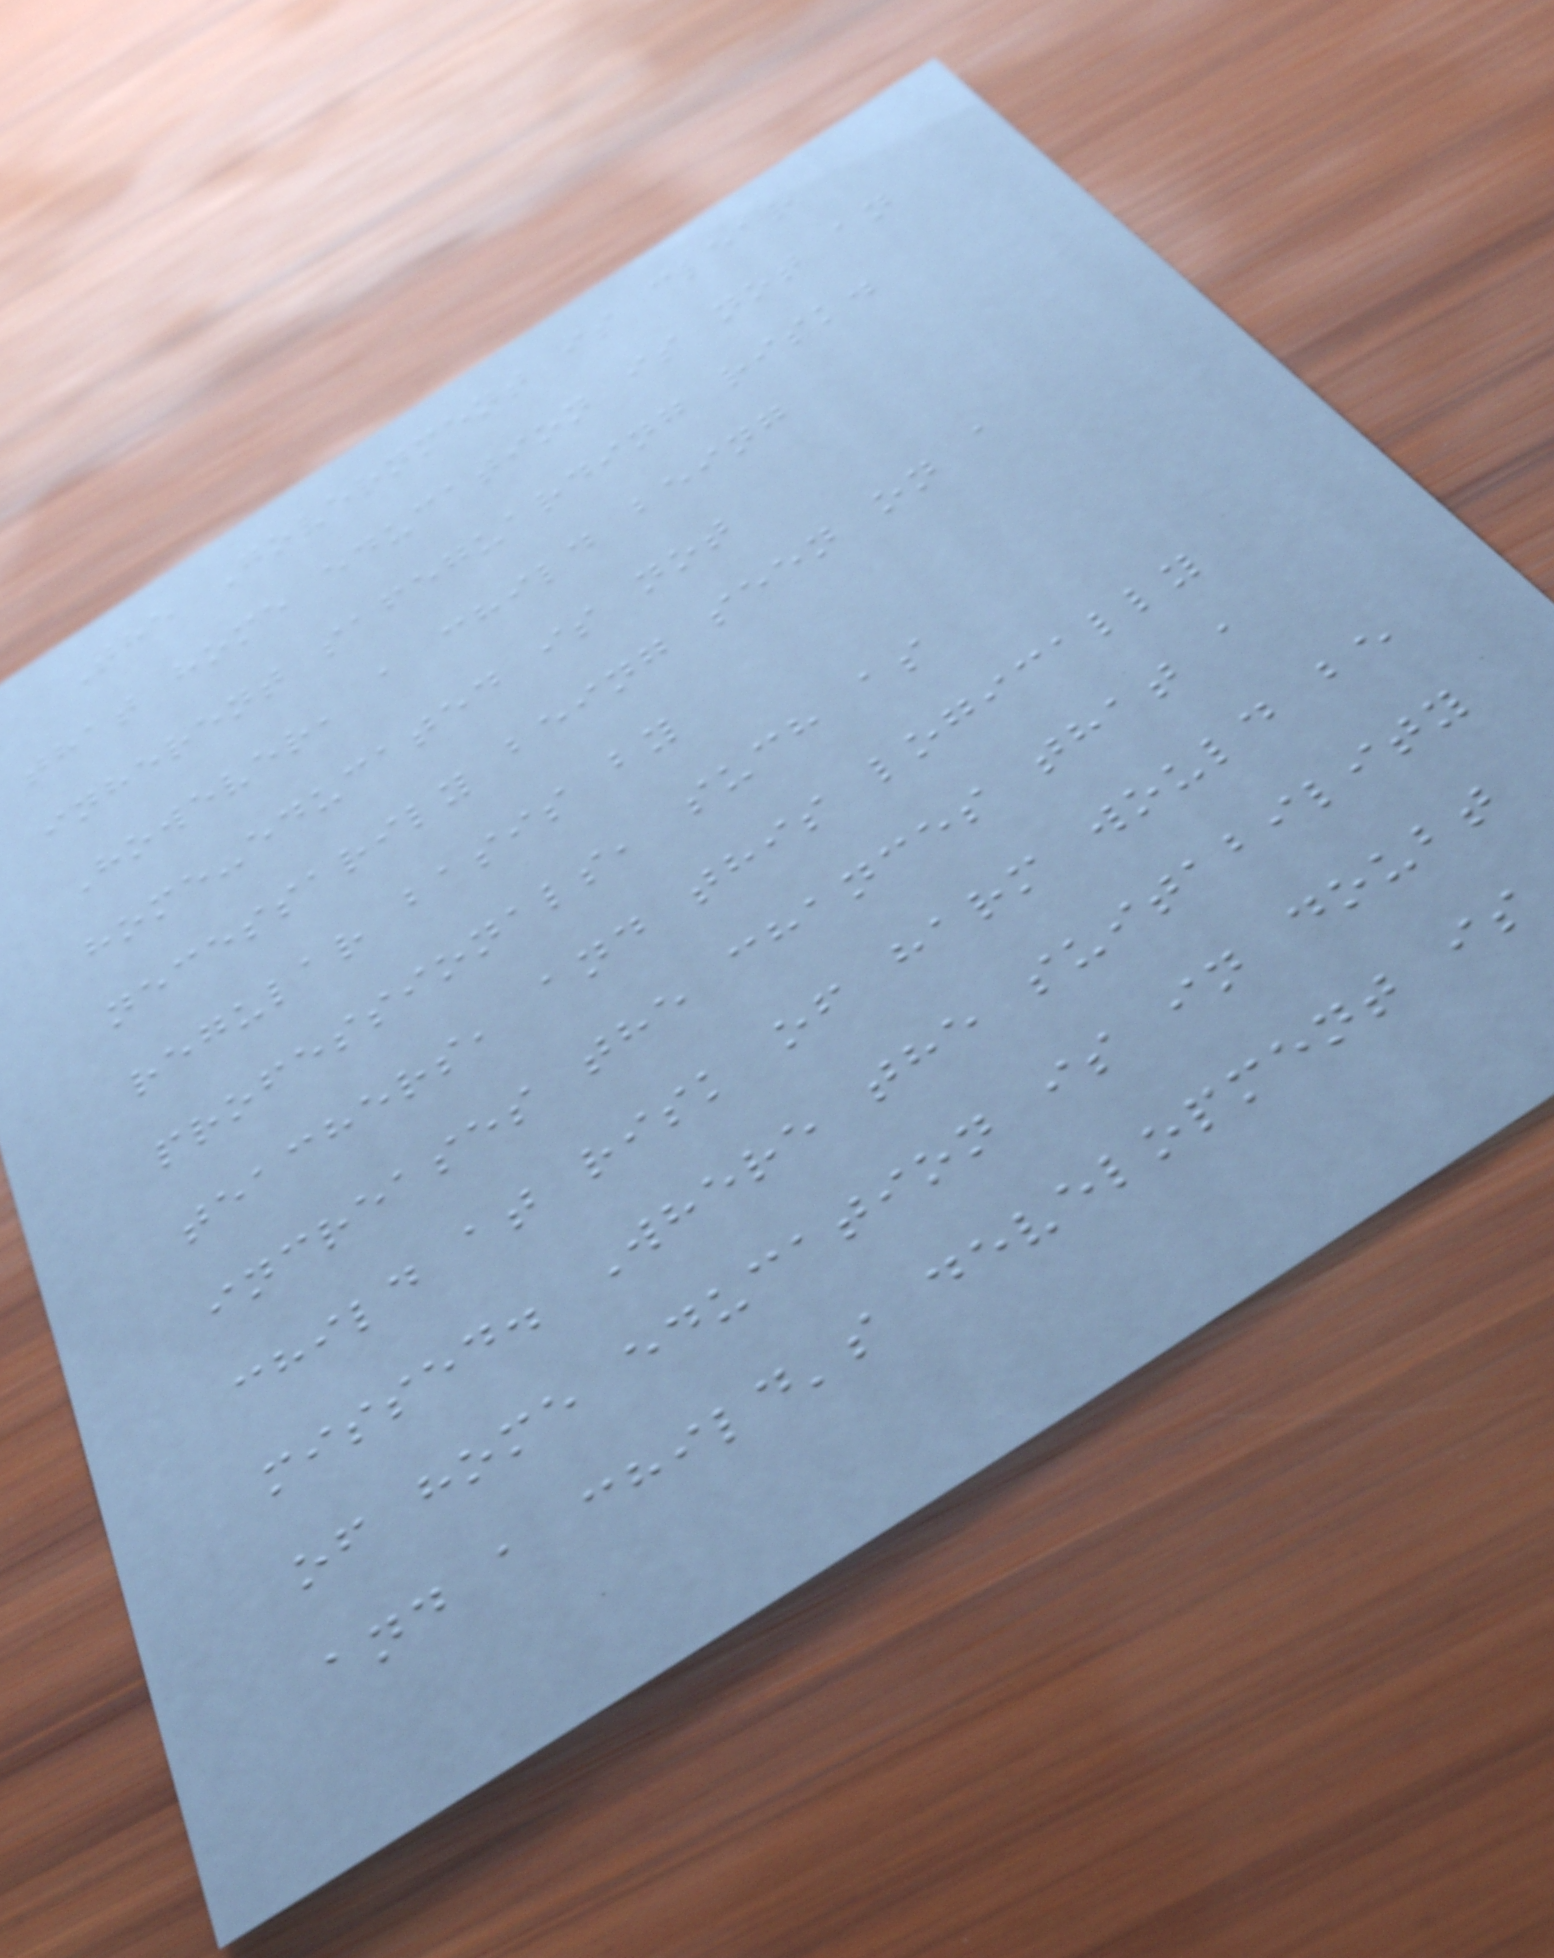The Government is clear
that home education is not an
inherent safeguarding risk.
However, a child being
home-educated is not
necessarily being seen on a
regular basis by
professionals, such as
teachers, and this logically
increases the chances that a
child at risk of harm would be
missed. Where the suitability
of home education is in doubt
and a child's development is
